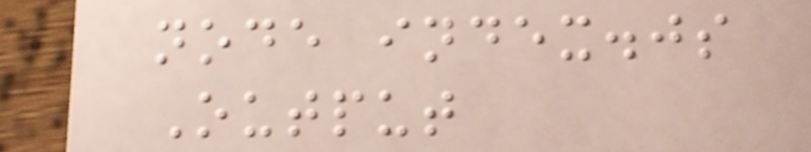node index.js
Output
